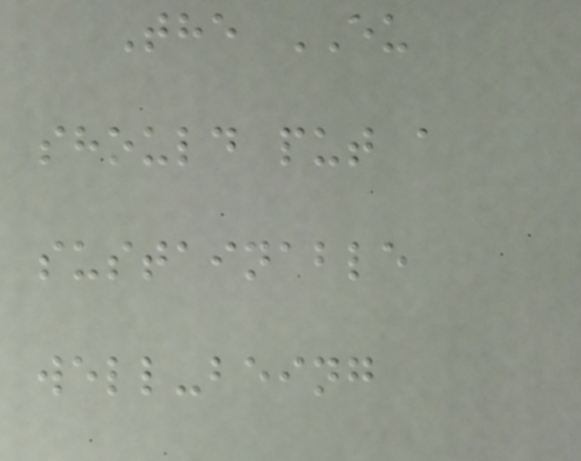The EU
should put a
sustainable
well-being
